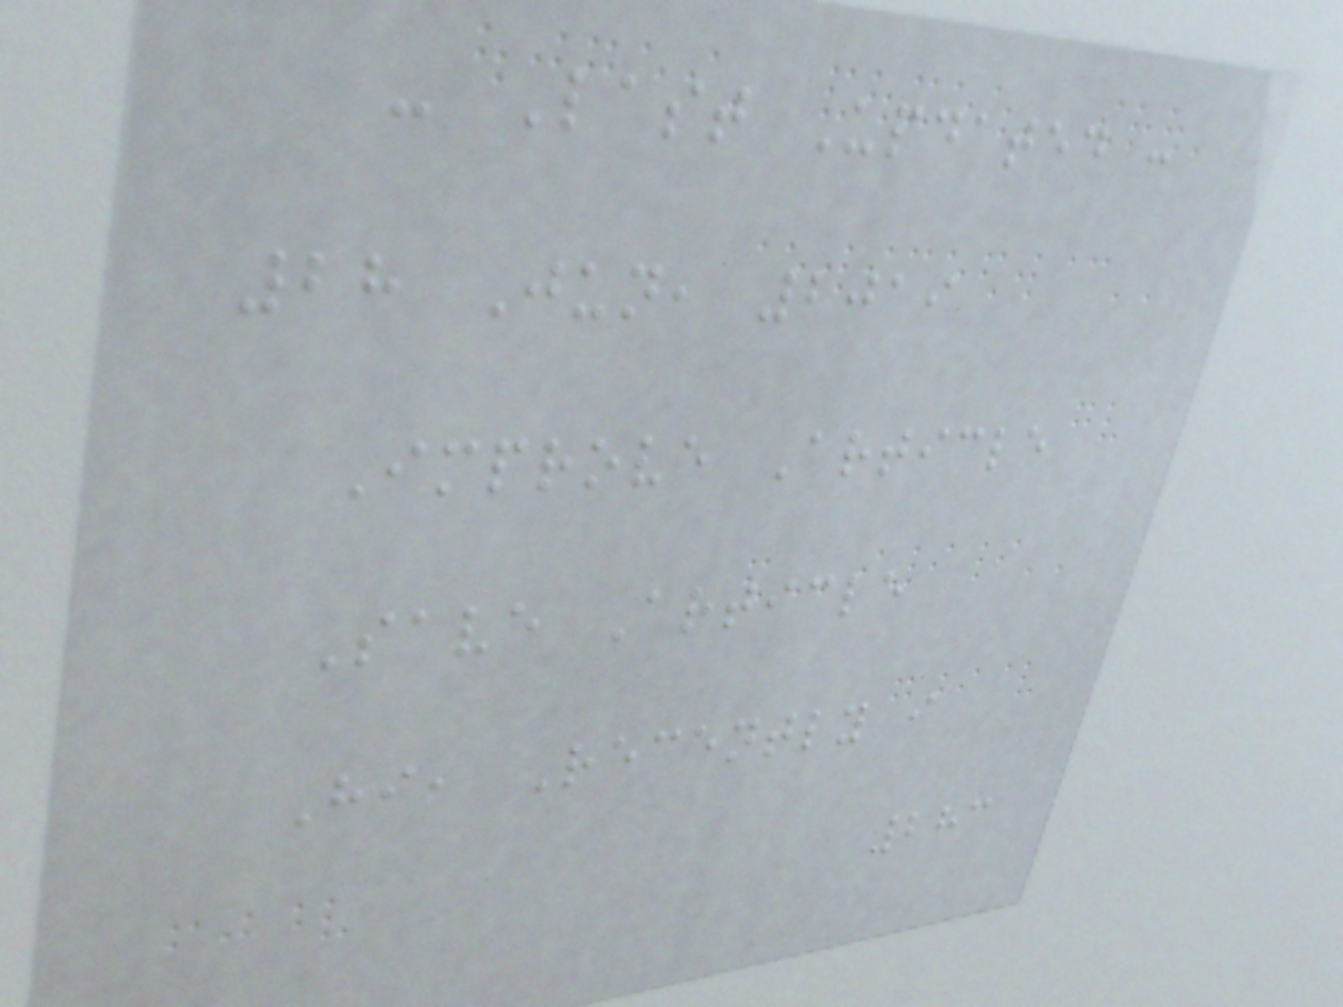- Last Updated :
28 Jun, 2019
Improve Article
Save Article
Hi, Recently i
283
